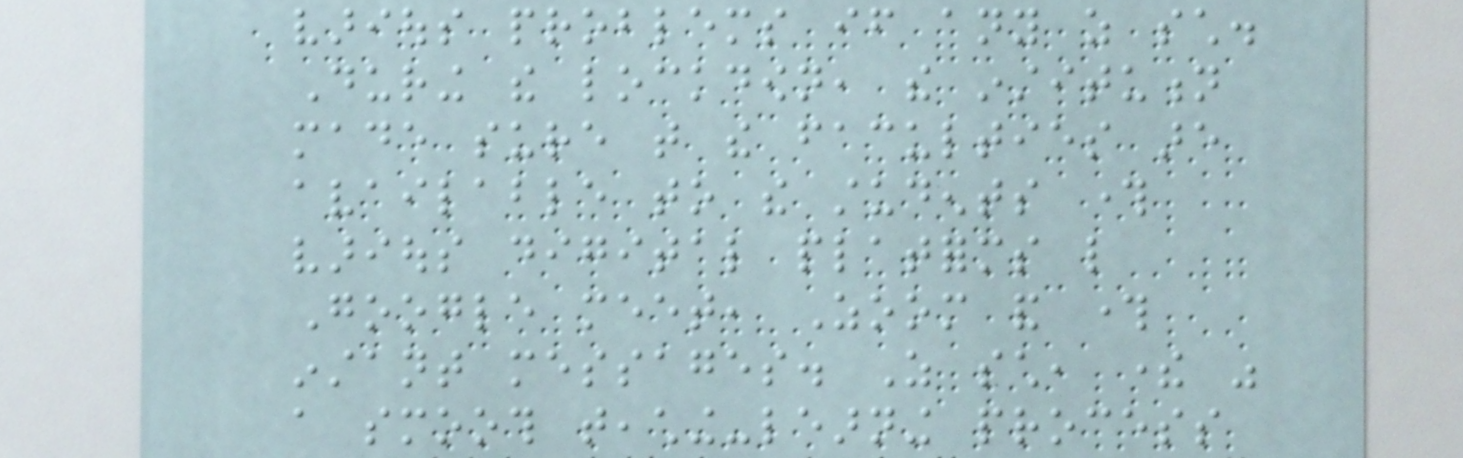various problems if any as such.
During the lockdown, the institution
made sure that the faculties are
available to the students through
various digital platforms like
Google meet, Zoom and through
instant messages. As such, there was
a smooth teaching-learning process
